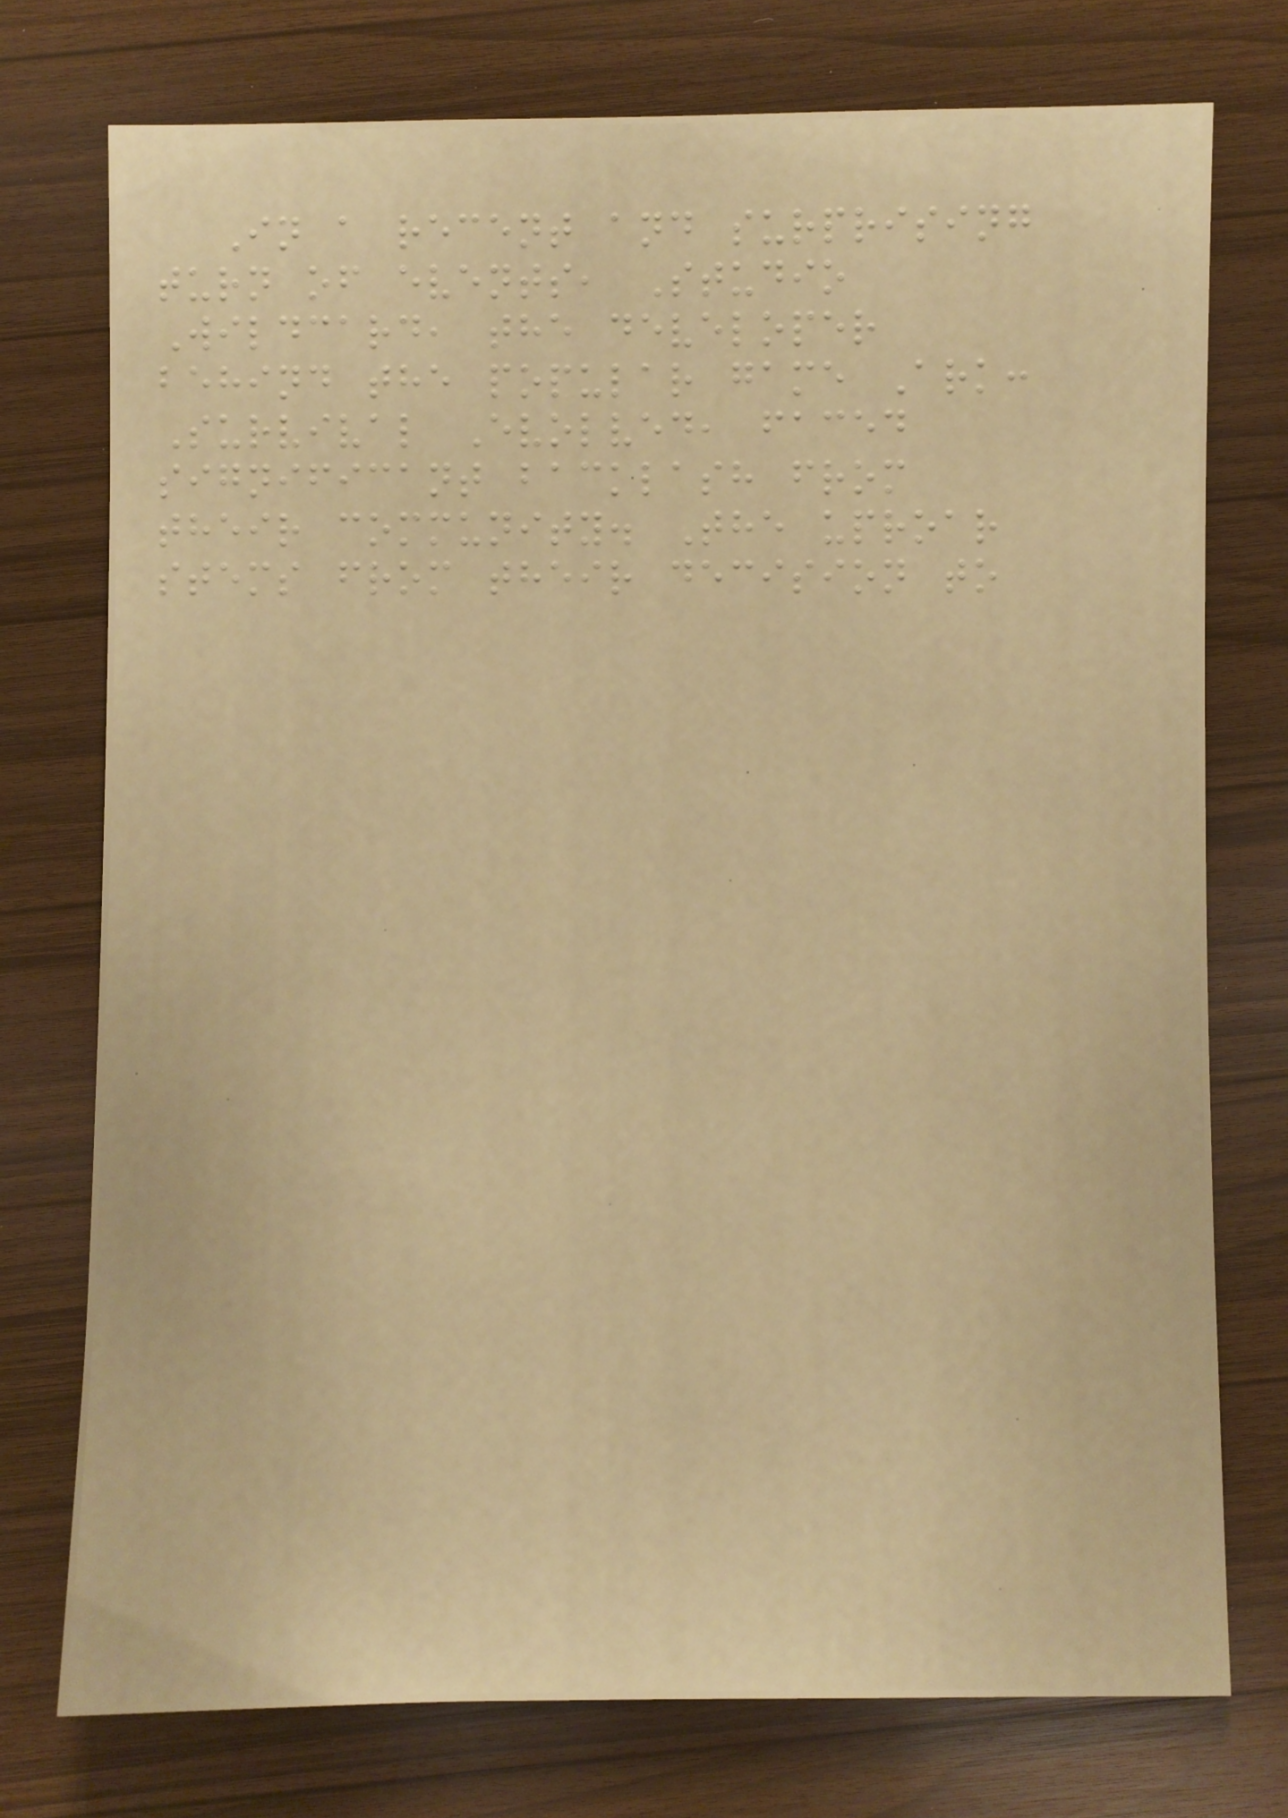In a recent and surprising
turn of events, Studio
Wildcard, the developer
behind the popular game Ark:
Survival Evolved, faced
significant backlash from
their community. The uproar
stems from their decision to
